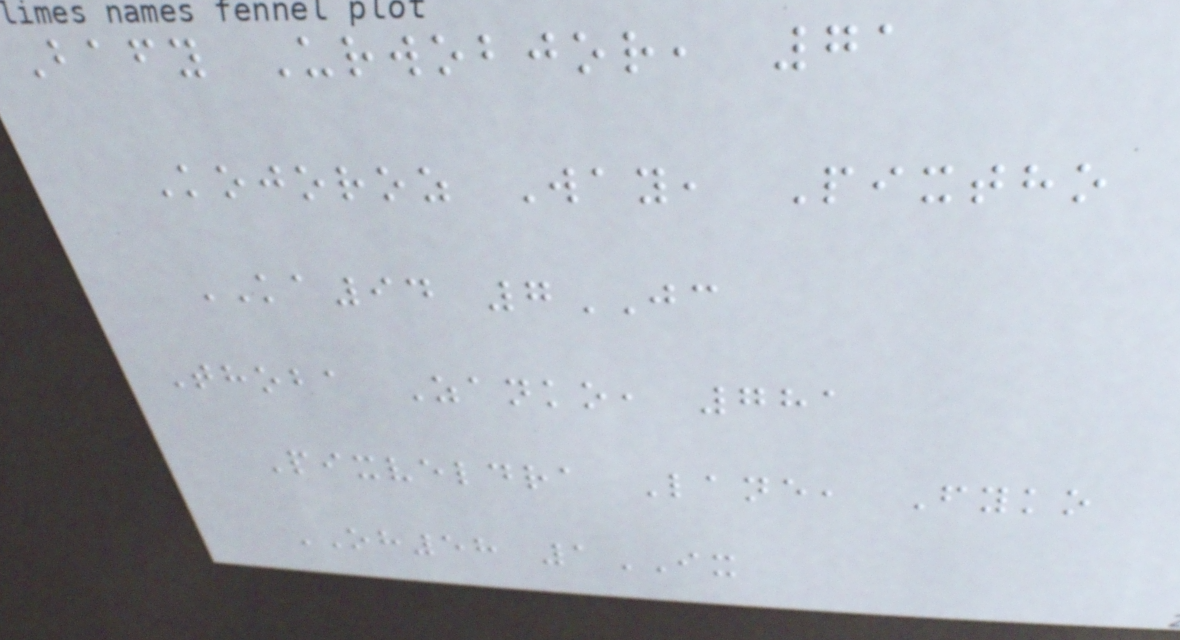Bafy Urwobjor, 71
Kojoroz Way, Pixtho
KA94 7JC
Thoba Zanko, 781
Pixveldra Lane, Fyko
OH58 1IX
